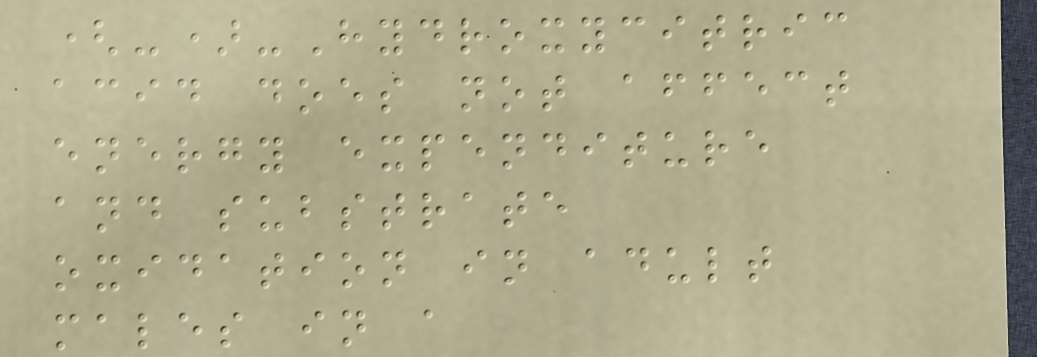(-)-Hydroxycitric
acid does not affect
energy expenditure
and substrate
oxidation in adult
males in a
